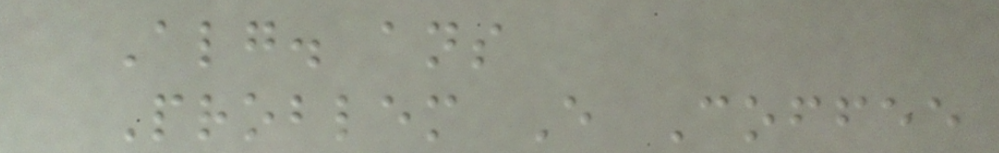Alg. ans
Problem E Coffee
